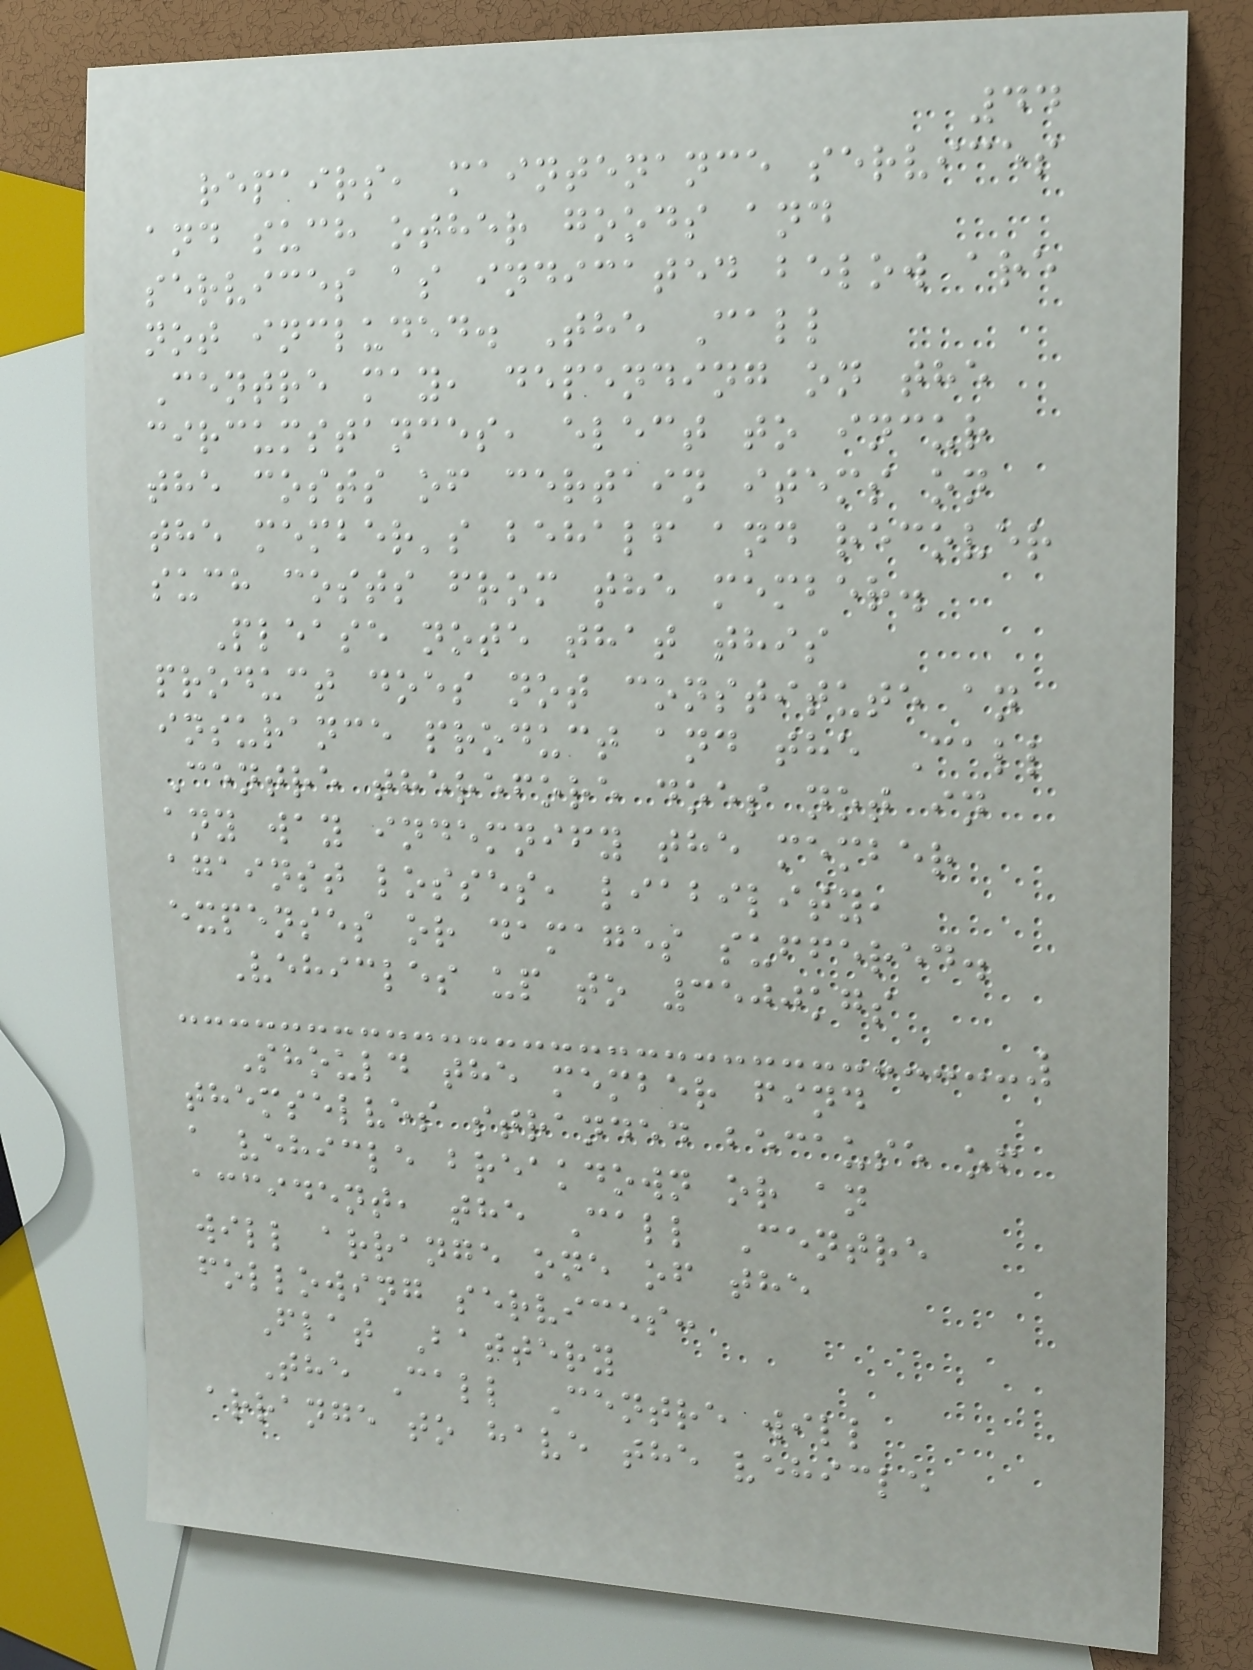44
repairs, maintenance services
and such other goods and
services as indicated below are
not included. The Call
Centre may, depending on the
circumstances, elect to incur
the costs of certain items on
the member's behalf and recover
such costs from the member.
Please note that this
product does not constitute an
insurance product and the Call
Centre therefore does not in
any way indemnify the member
against losses, liability,
expenses or damages suffered.
Vehicles up to 3500kgs
Should the member find
themselves stranded because of
a vehicle breakdown or an
accident, the Call Centre
will arrange one of the
following services:
Flat Battery
The Call Centre will
arrange to have the vehicle
